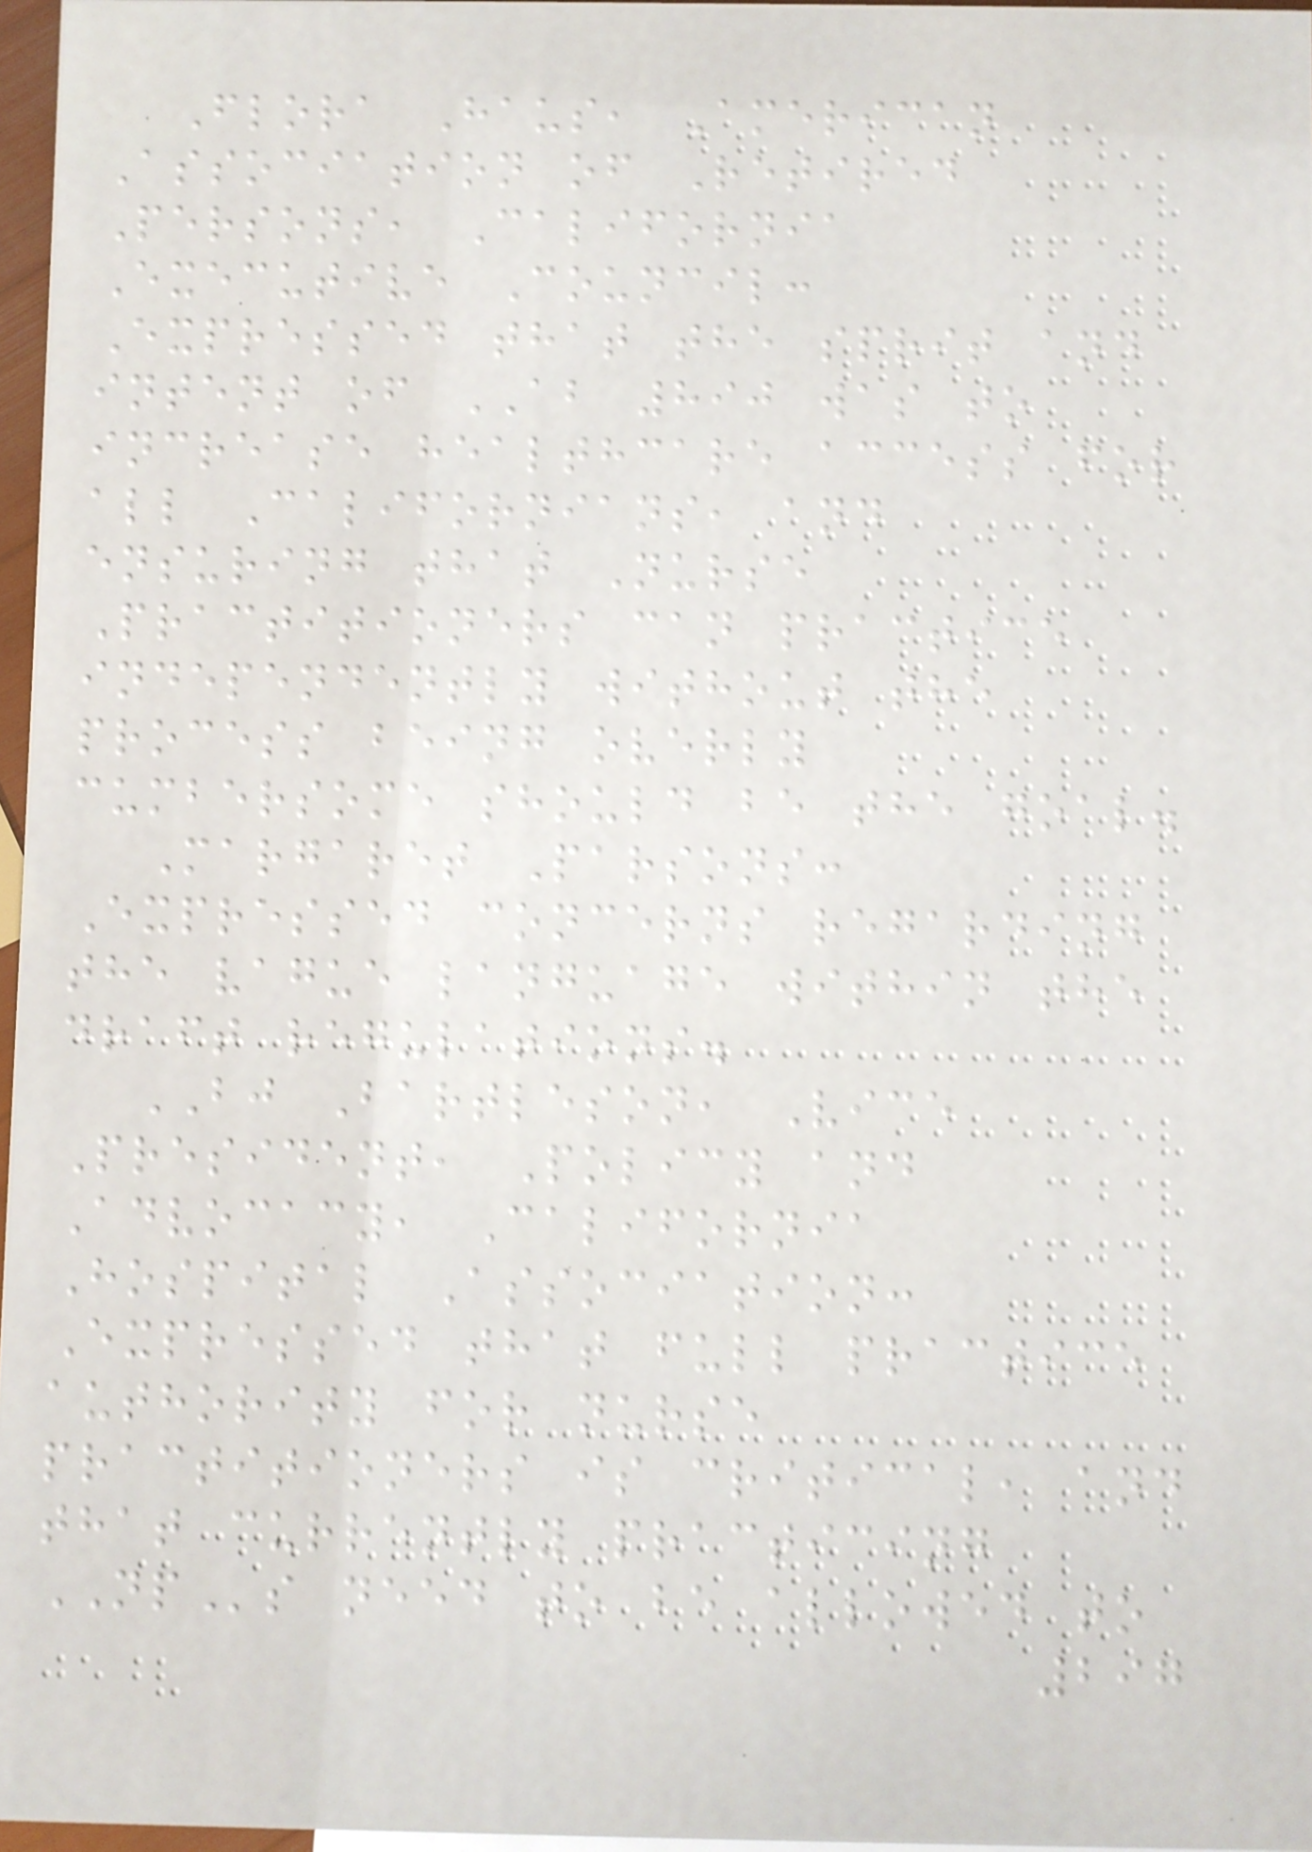Flora Haus, American
Association of Retired
Persons, California
Executive Council:
Expressed that the sprit and
intent of AB 890 was to
increase healthcare access for
all Californians, and
ensuring that Nurse
Practitioners can practice
independently without the
process being overly
cumbersome should be the goal.
Margaret Parsons:
Expressed concerns regarding
the vague language within the
draft regulations.
BJ Bartleson, Vice
President, Policy and
Advocacy, California
Hospital Association:
Expressed that full practice
authority for nurse
practitioners is critical, and
that currently practicing
NPs need to be allowed to
297
